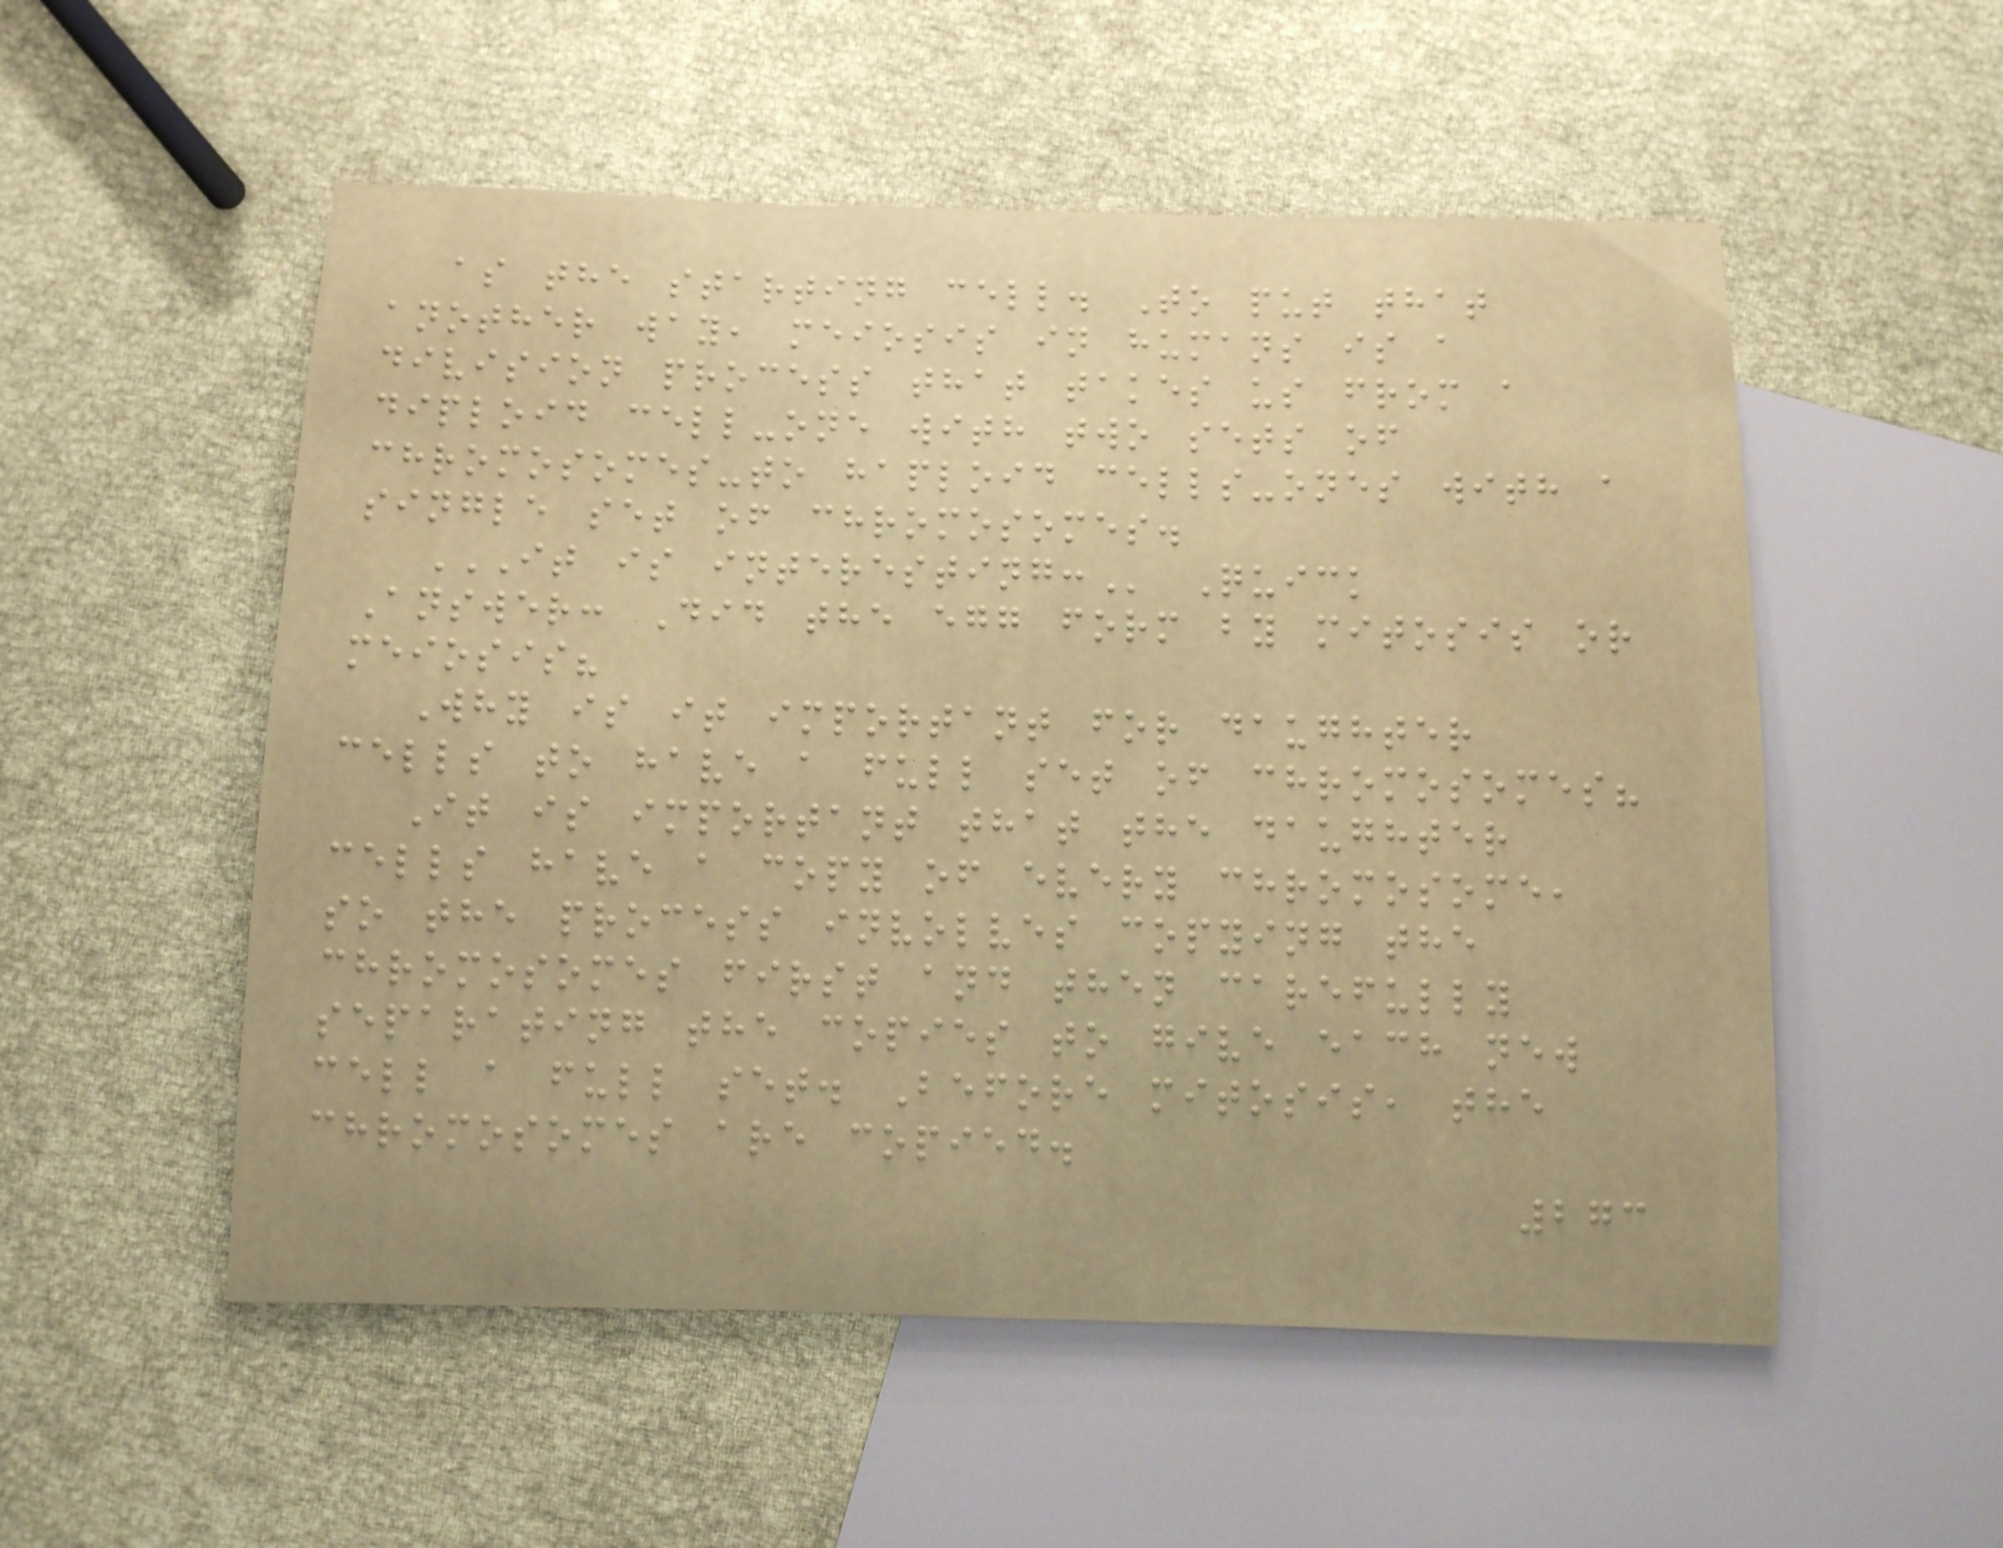as the starting cell. To put that
another way, meiosis in humans is a
division process that takes us from a
diploid cell-one with two sets of
chromosomes-to haploid cells-ones with a
single set of chromosomes.
IT IS INTERESTING: Quick
Answer: Did the egg form by mitosis or
meiosis?
Why is it important for daughter
cells to have a full set of chromosomes?
It is important that the daughter
cells have a copy of every chromosome,
so the process involves copying the
chromosomes first and then carefully
separating the copies to give each new
cell a full set. Before mitosis, the
chromosomes are copied.
273
